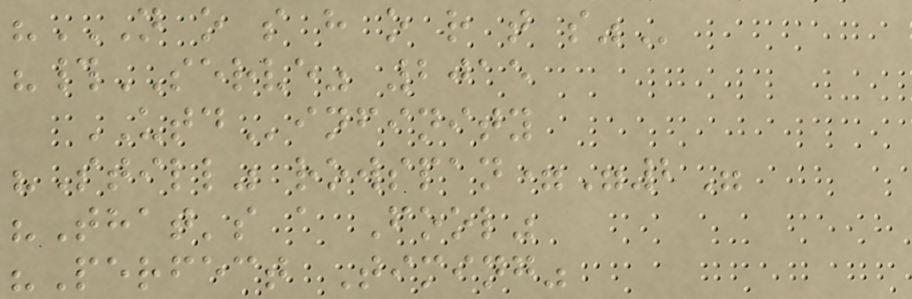"N O S H O R T S"
"#SERVE" 2015
UTDinfinity
"Still" rowspan="2"
"That's a Fool"
"Perfect Timing"
